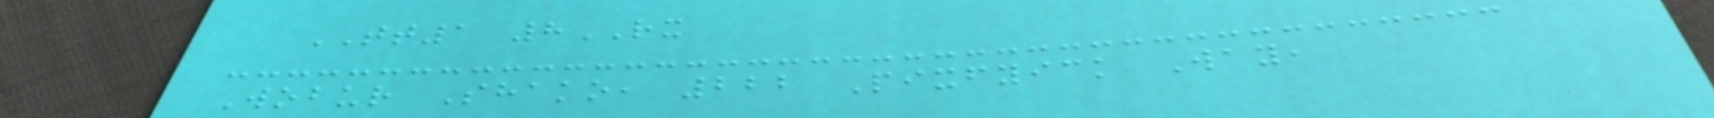TT1 8RX
Wobur Shako, 222 Pixfyick Way,
